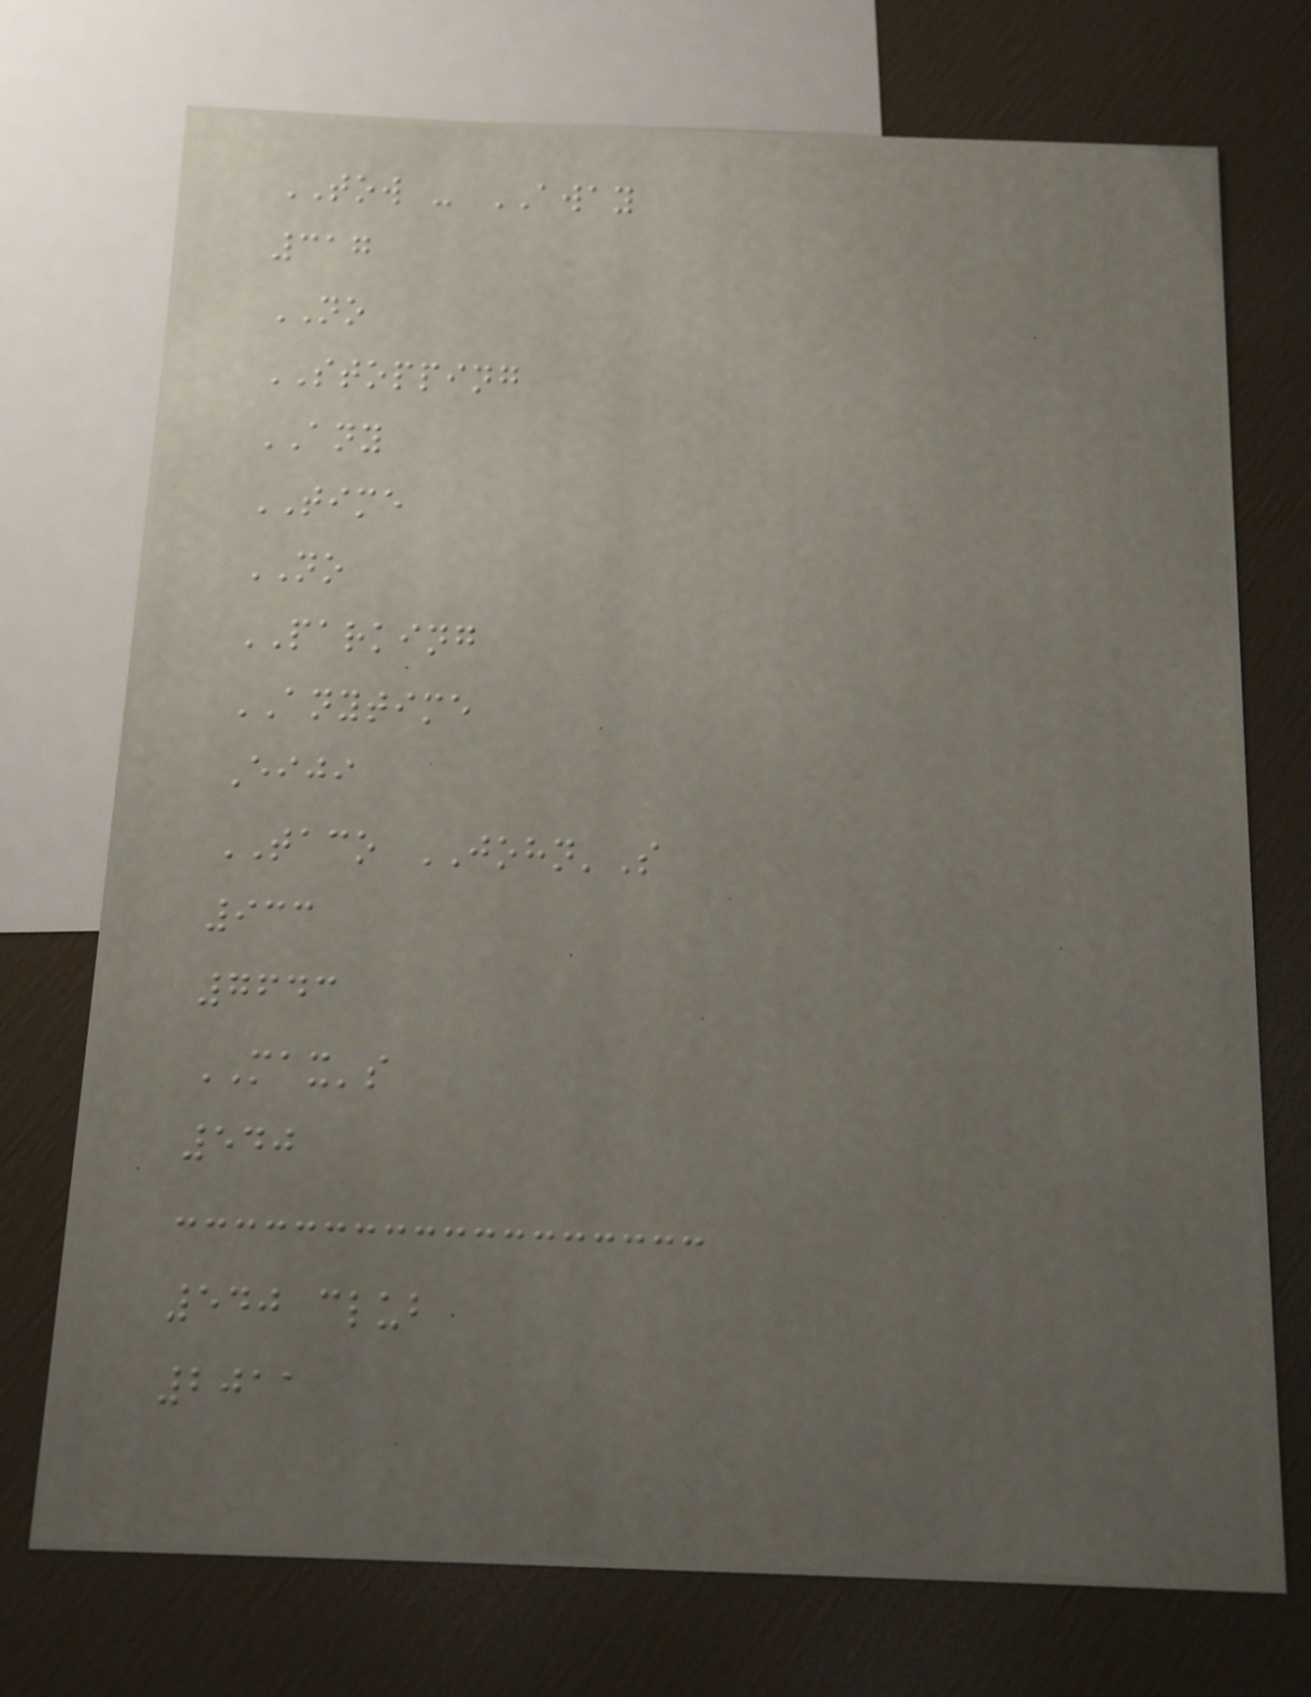TOW - AWAY
317
NO
STOPPING
ANY
TIME
NO
PARKING
ANYTIME
Eiji
TACO JOHN'S
933
7643
MAX's
540
540 club
2011
